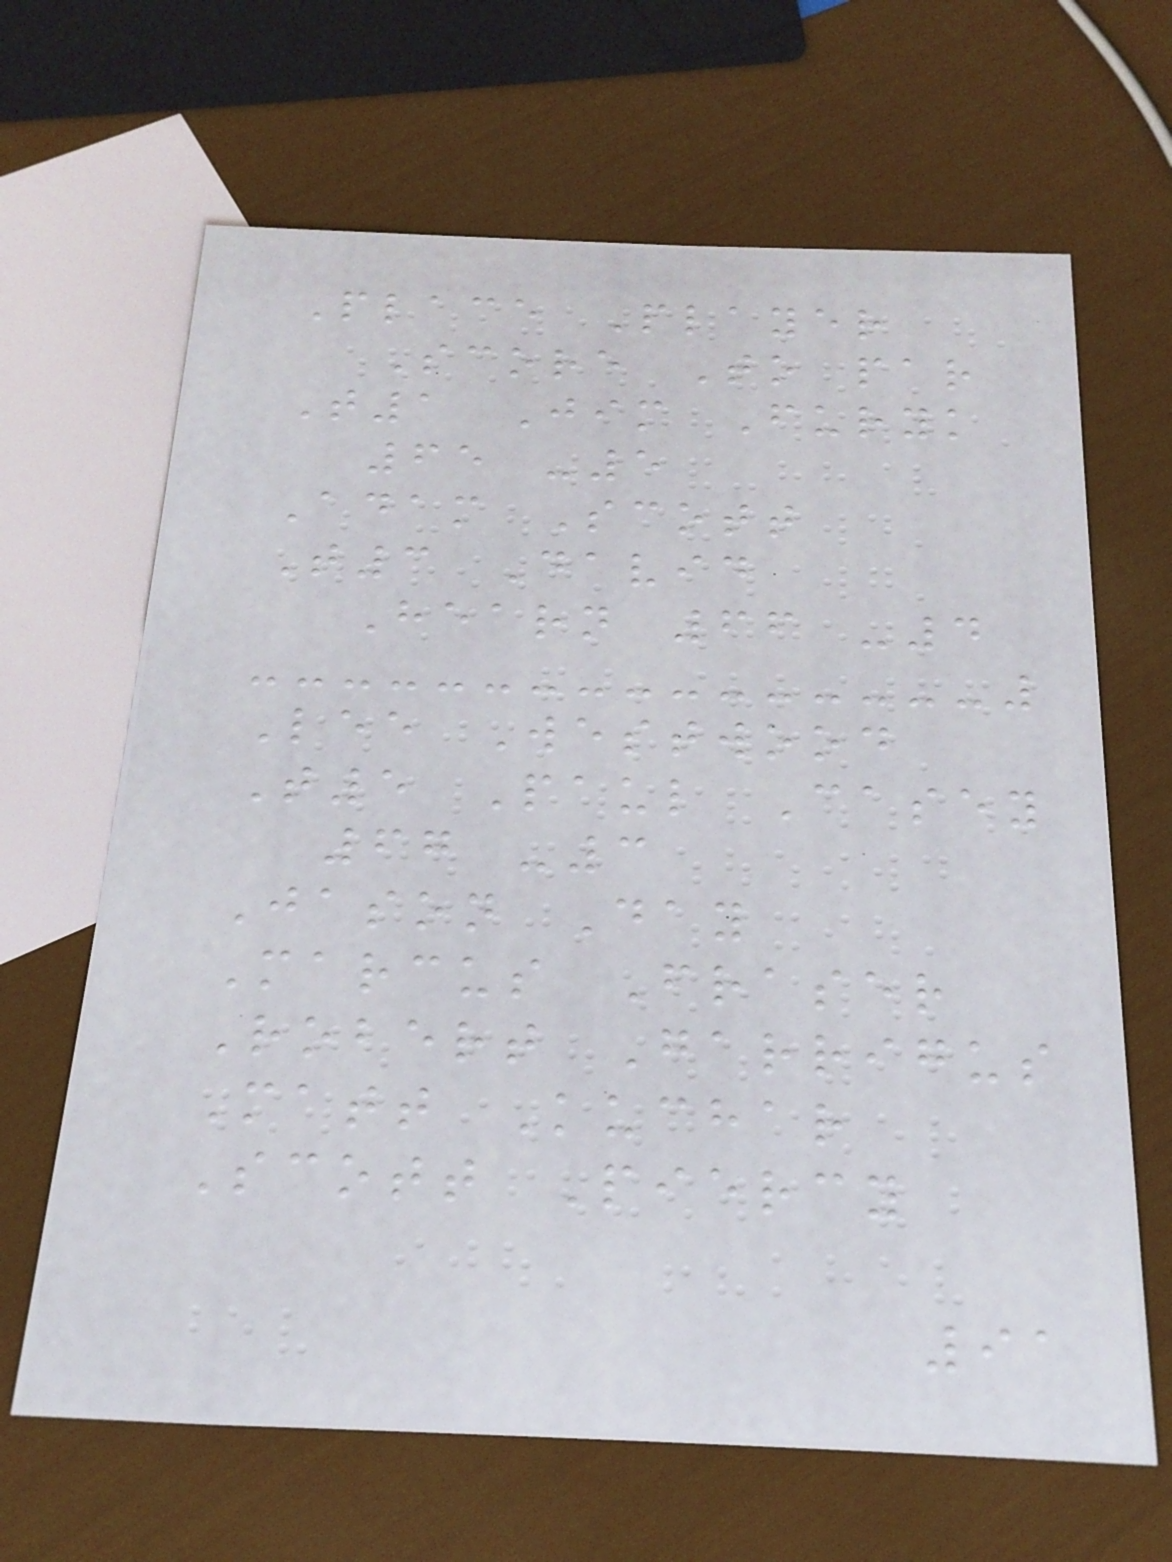Place Player
Score To par
T1 Jim Furyk
65 -5
Adam Scott
T3 David
Hearn 66 -4
Lee Westwood
T5 Paul Casey
67 -3
Jason Day
Marcus Fraser
Robert Garrigus
Matt Kuchar
Scott Piercy
91
